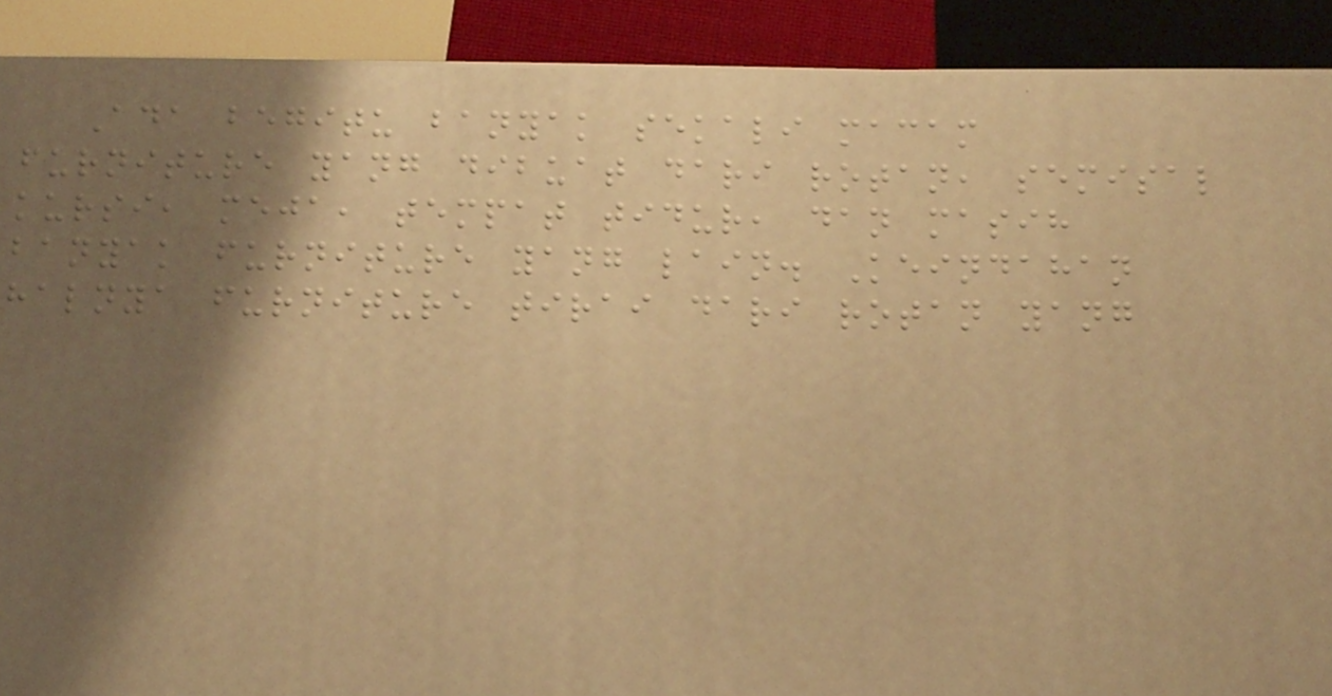Ada begitu banyak sekali macam
furniture yang dibuat dari rotan, semisal
kursi, meja, tempat tidur, dan masih
banyak furniture yang lain. Keindahan
halnya furniture tirai dari rotan yang
